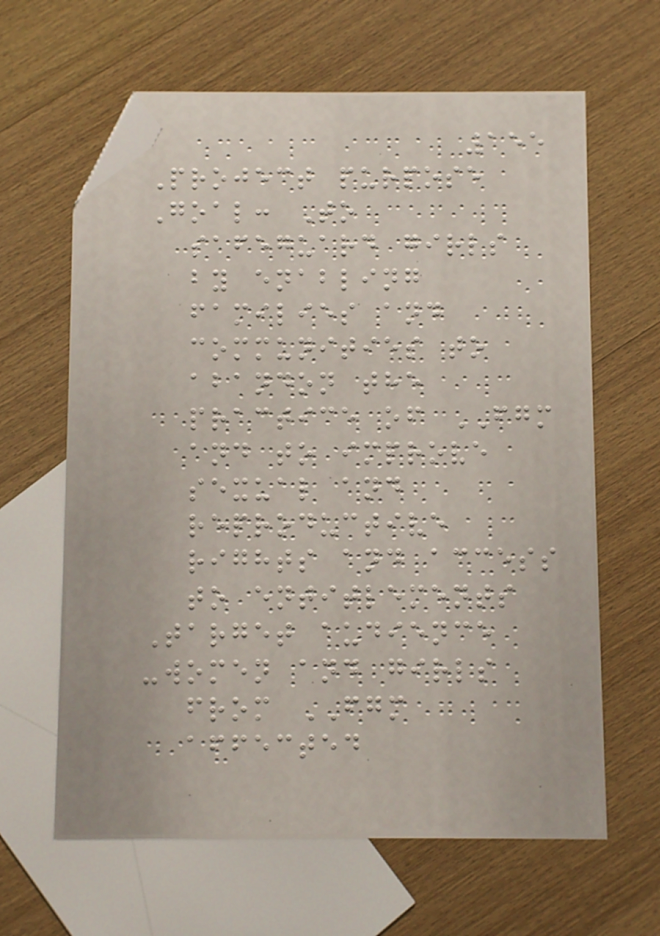155
Project purpose
Goal: To
safeguard girls
by enabling
families and
communities to
abandon the
practice of FGM
and to improve
sexual and
reproductive
rights and access
to entitlements
Target audience
-women and girls
from FGM
affected
